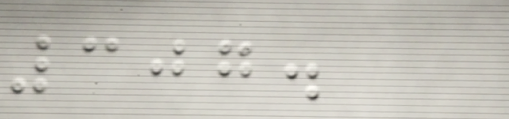307.
